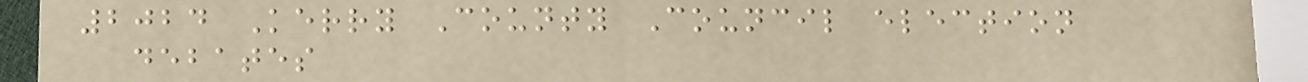2024 Kerry County Council election
debates
